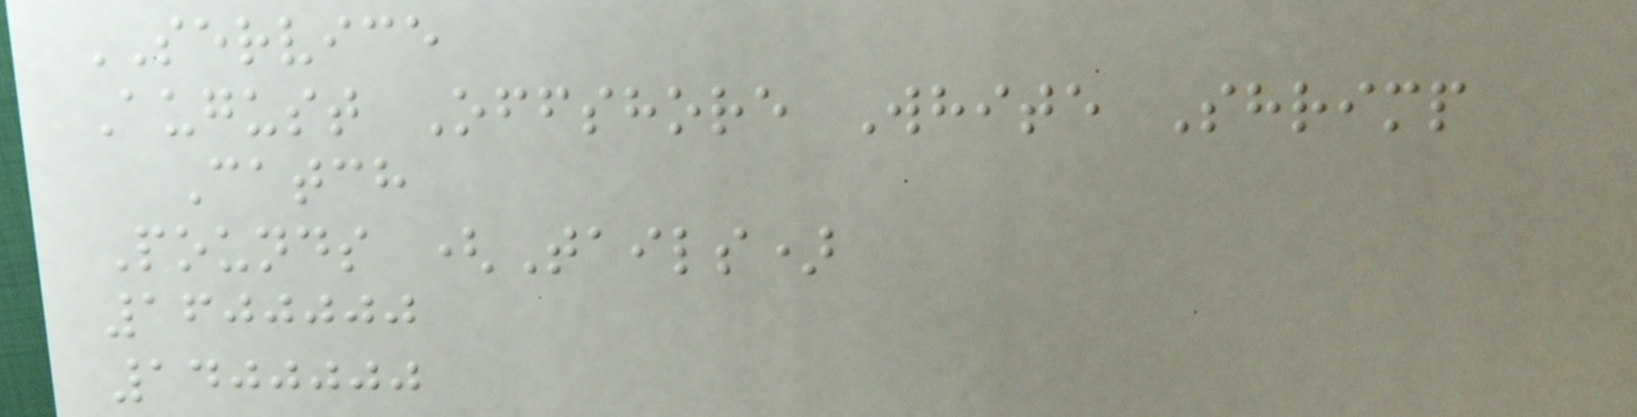SERVICE
August Offshore White Shrimp
Catch
Pounds (Tails)
1600000
1400000
